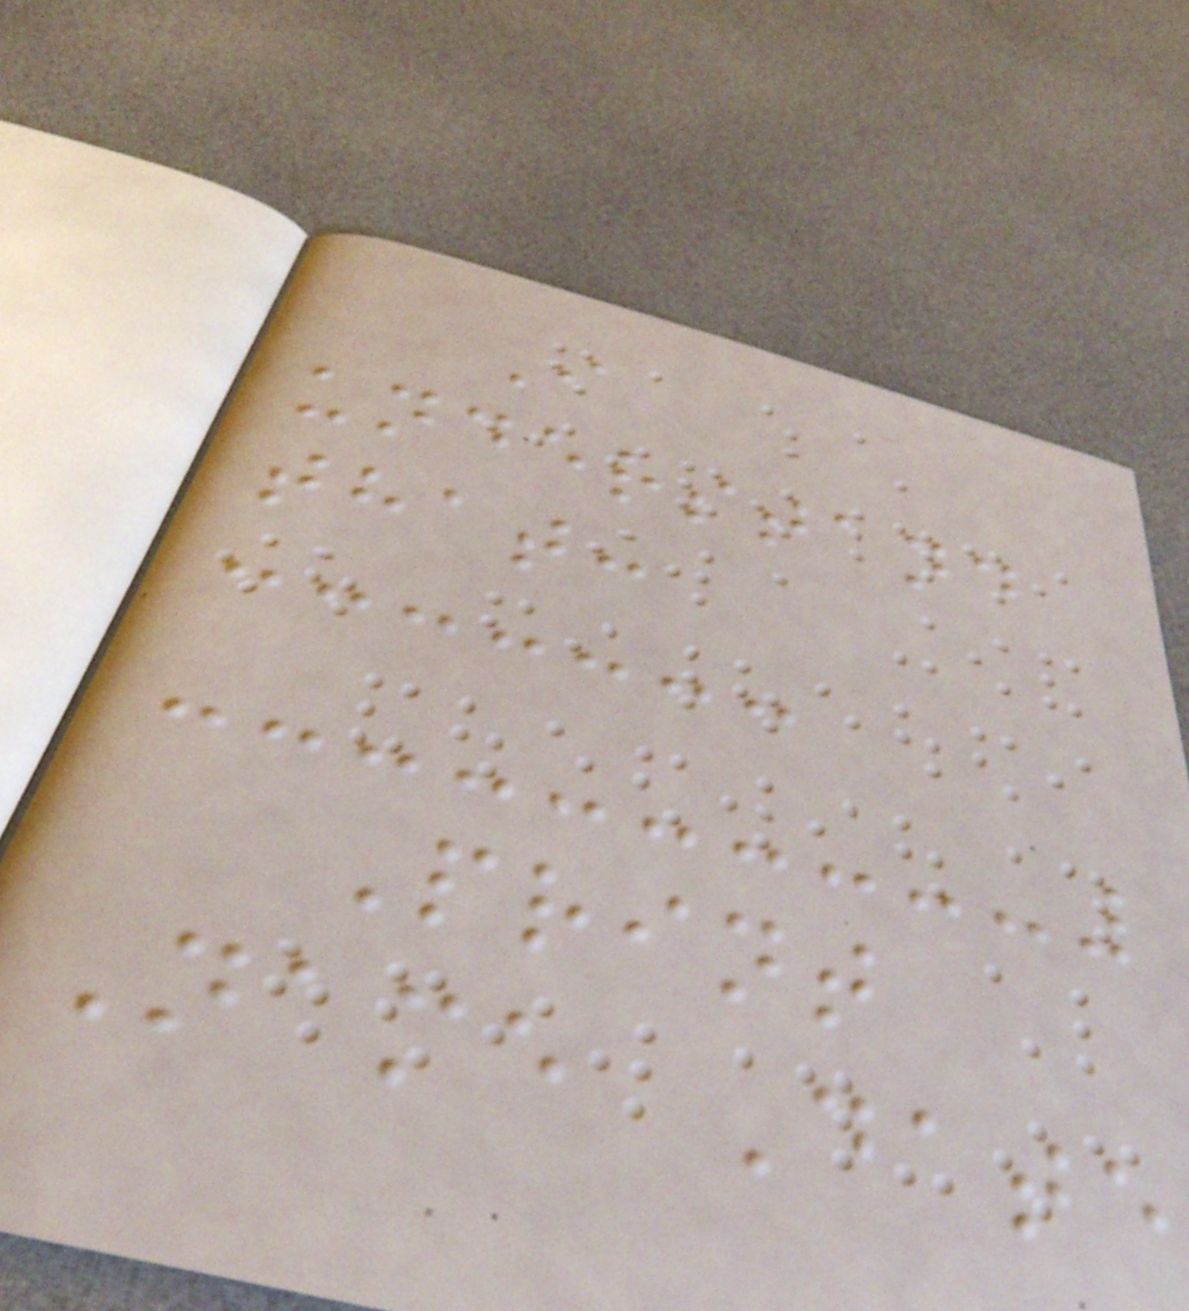I
understand
that:
Print
Name Date
